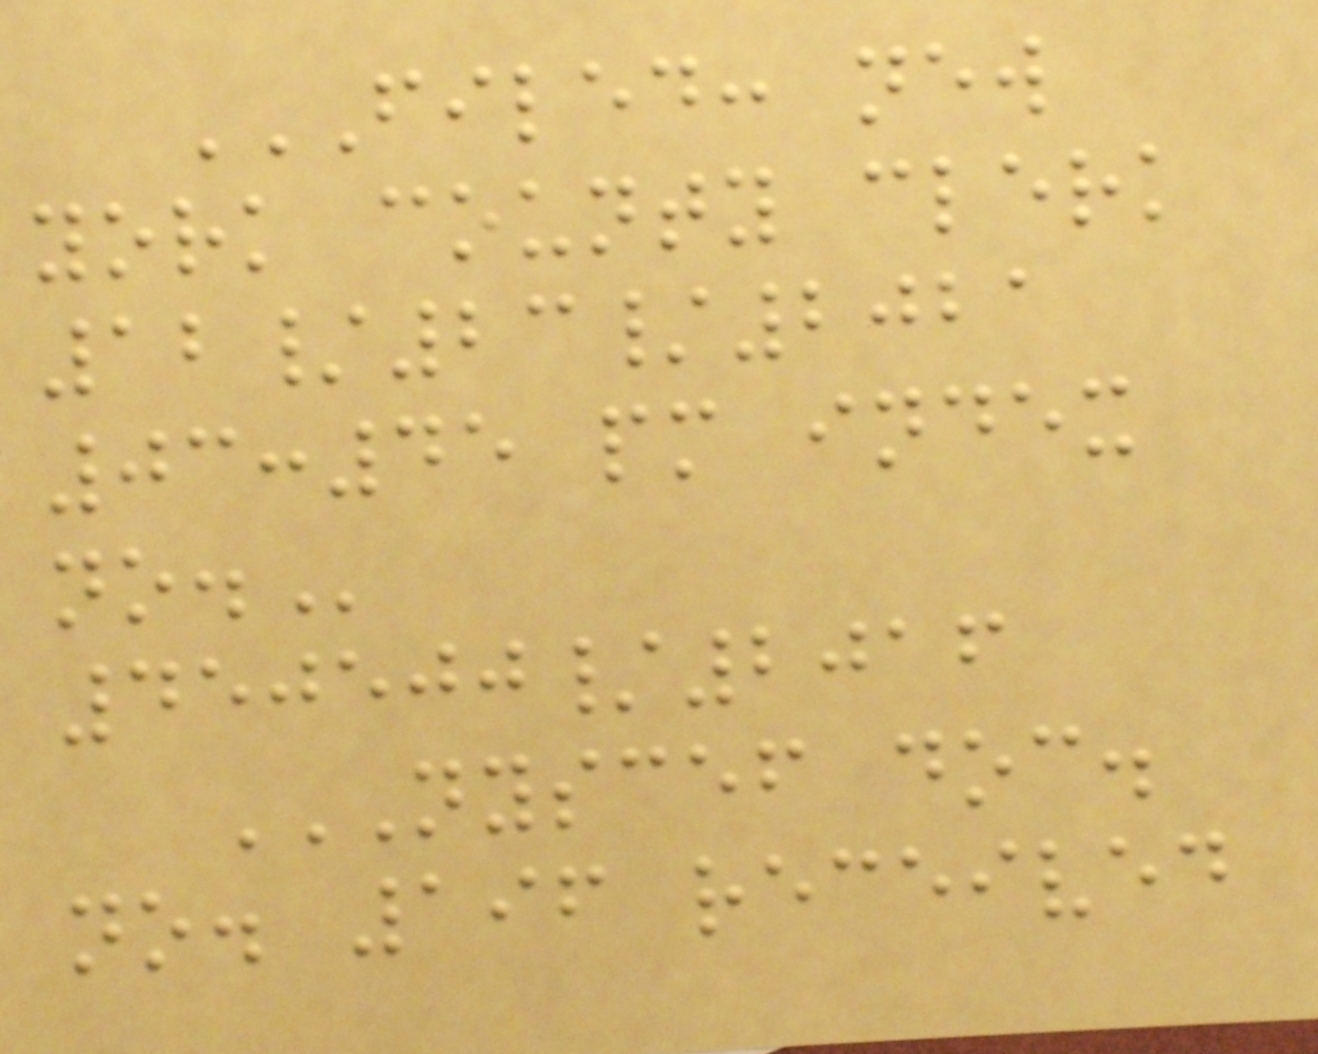FILED: NEW
YORK COUNTY CLERK
12/23/2021
03:45 PM INDEX
NO.
450500/2016
NYSCEF DOC.
NO. 196 RECEIVED
